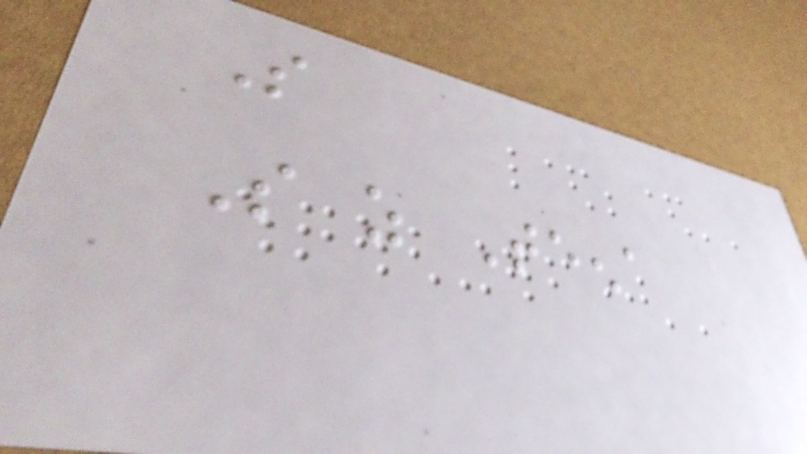So
So as Teena
